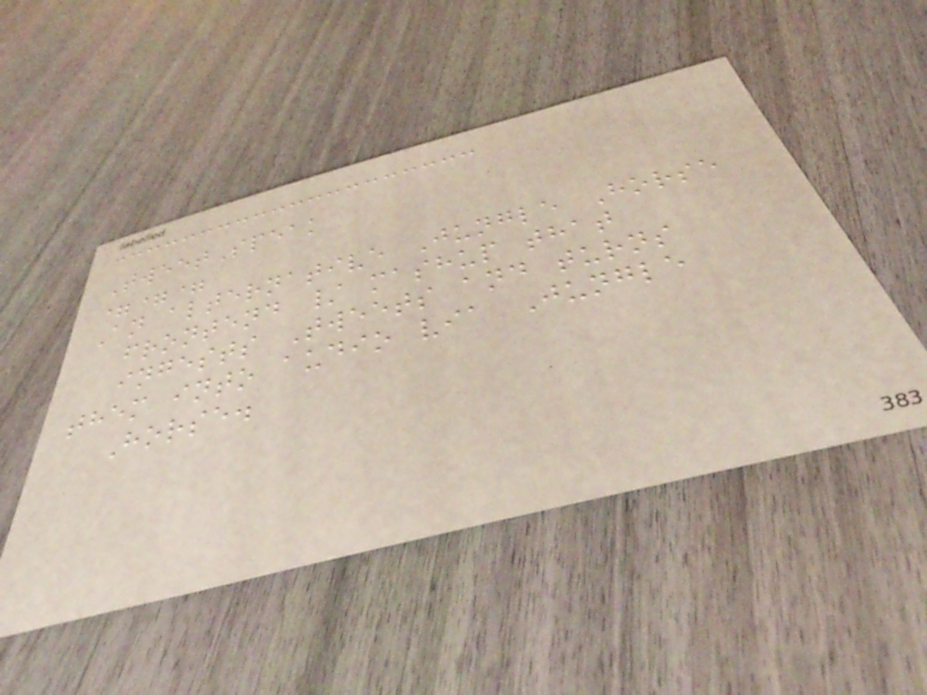TweetSpeak
===
An alternative Jungle Horse
frontend / mashup that
ingests Tweets and turns
them into audio via Jungle
Horse.
